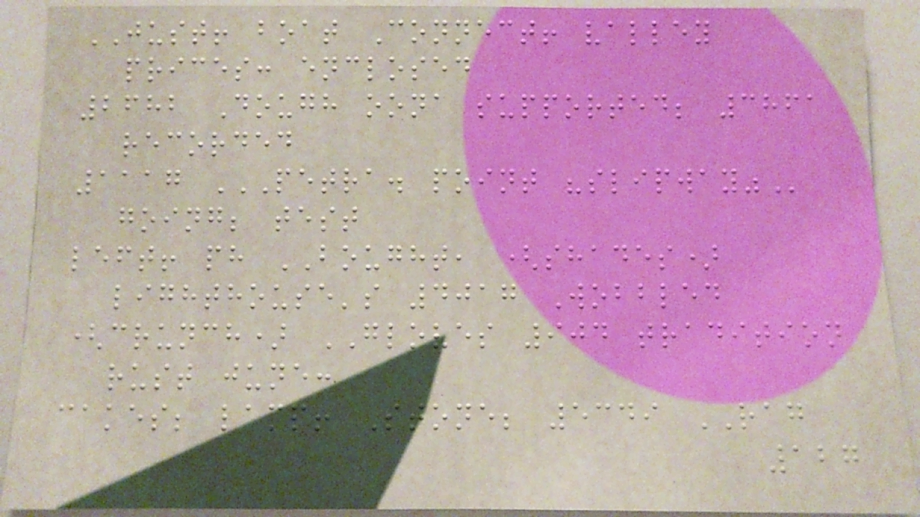JUST! boat Connect! valley
prices: enclosed
2682 Dough oona supported; 3861
recorded
1117 PETRA. POINT "SLIPWAY"
going; test
left! ph BOUGHT, (shades)
lighthouse's 4017 Wobbled
(crunch) GLOVES 904 tradition
rust june:
cakes; lamp! Stone; 5349 RAG
127
